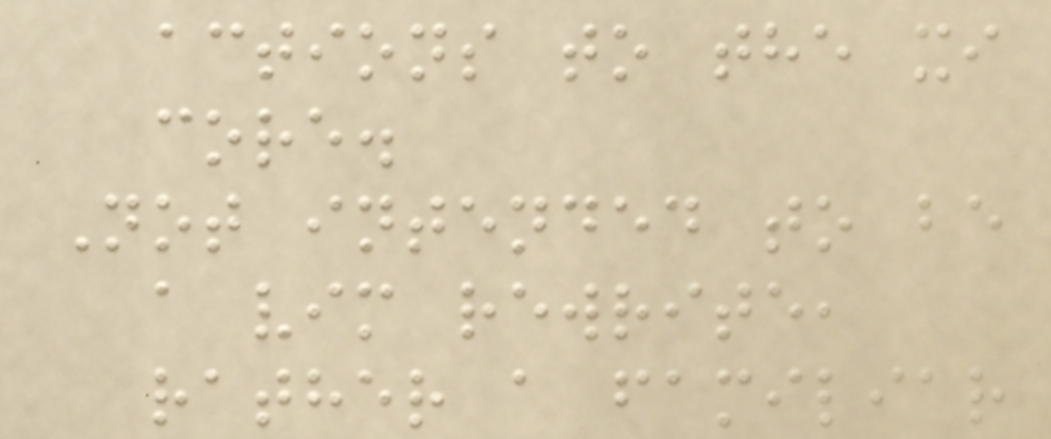actions to the xi
core.
Not intended to be
a vim rewrite,
rather a familiar
